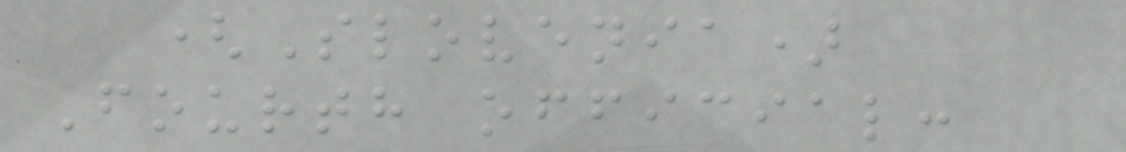(Slovenia)
Fourth official:
